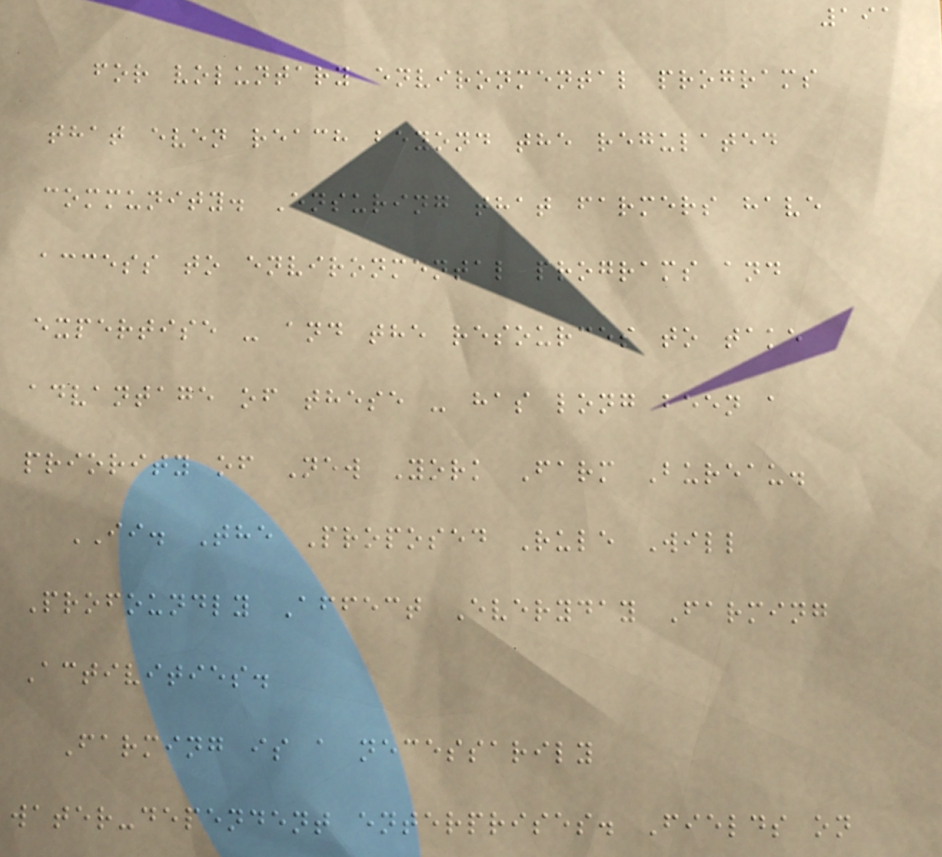191
for voluntary environmental programs
that even reach beyond the regulated
community. Ensuring that farmers have
access to environmental programs and
expertise - and the resources to take
advantage of these - has long been a
priority of New York Farm Bureau.
II. The Proposed Rule Will
Profoundly Affect Everyday Farming
Activities.
Farming is a necessarily
water-dependent enterprises. Fields on
